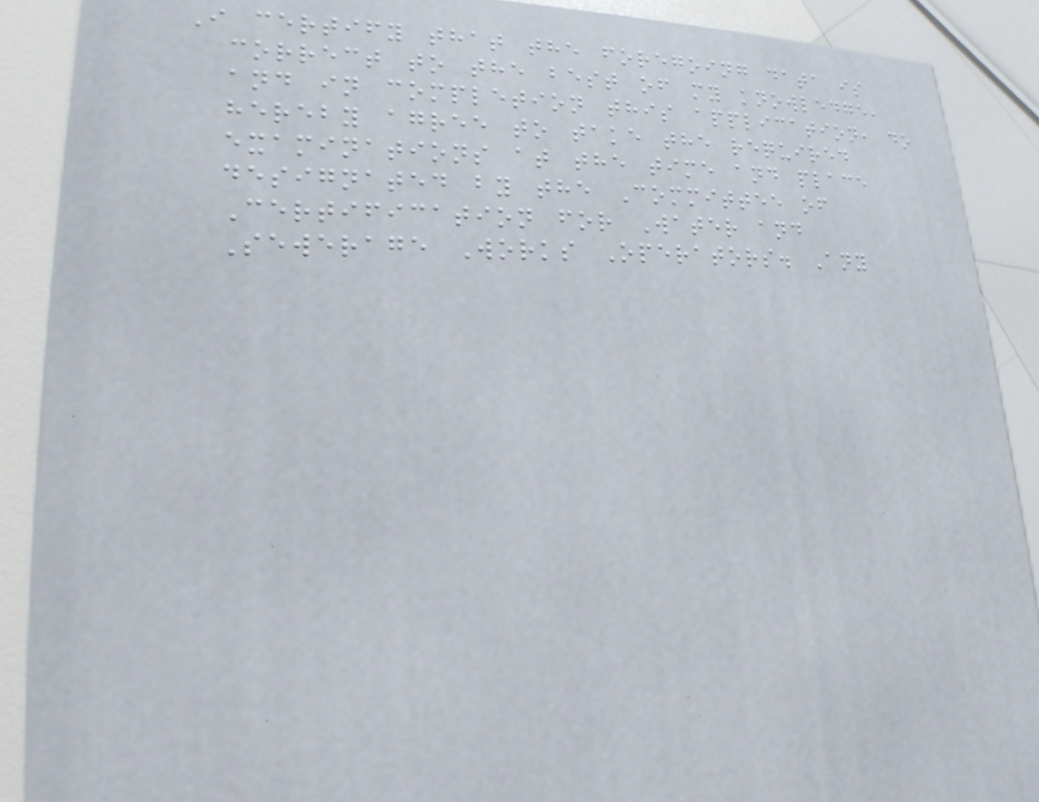I certify that the foregoing data is
correct to the best of my knowledge,
and in completion this application, do
hereby agree to take the required
examinations at the time and place
designated by the Committee of
Certification for Water and
Sewerage Works Operators. Any
